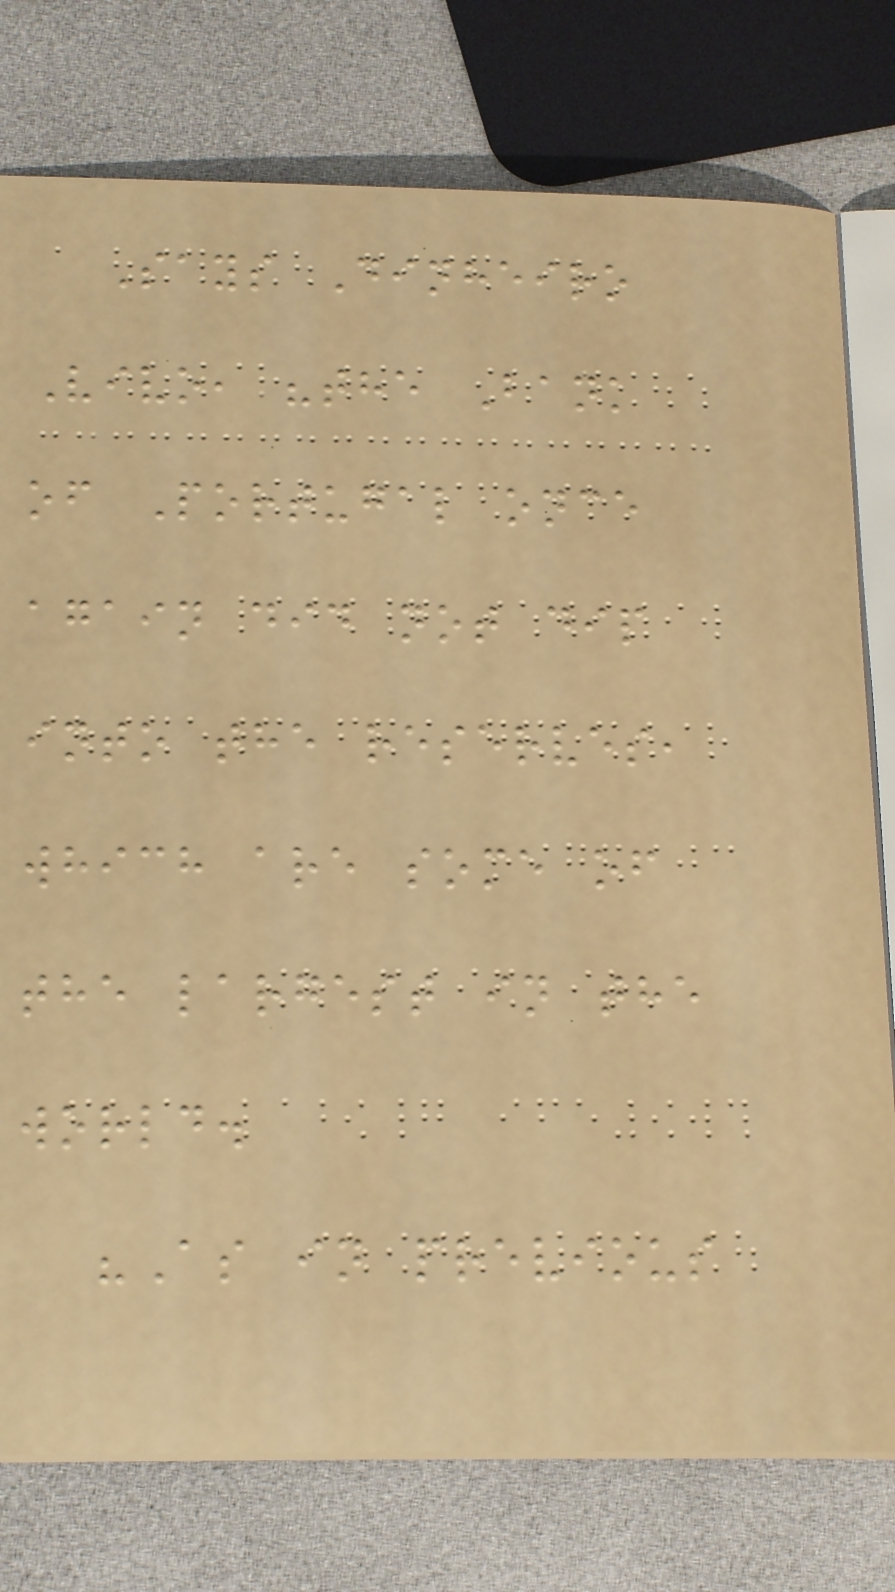Says Dinheiro
Vivo, "the Bank
of Portugal once
again did not dip
into the reserves,
which are some of
the largest in the
world.
"As in previous
